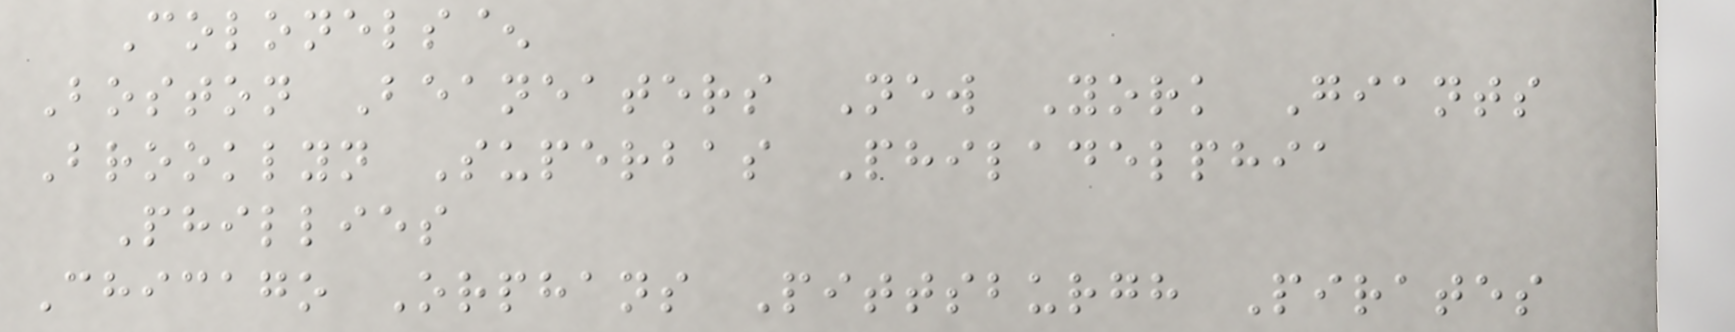Colonels^
Boston Beaneaters New York Giants
Brooklyn Superbas Philadelphia
Phillies
Chicago Orphans Pittsburgh Pirates
